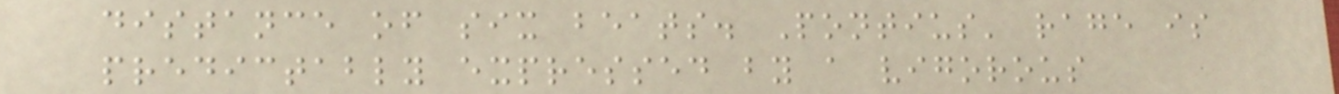distance of six beats. Pontius' rage is
predictably expressed by a vigorous
